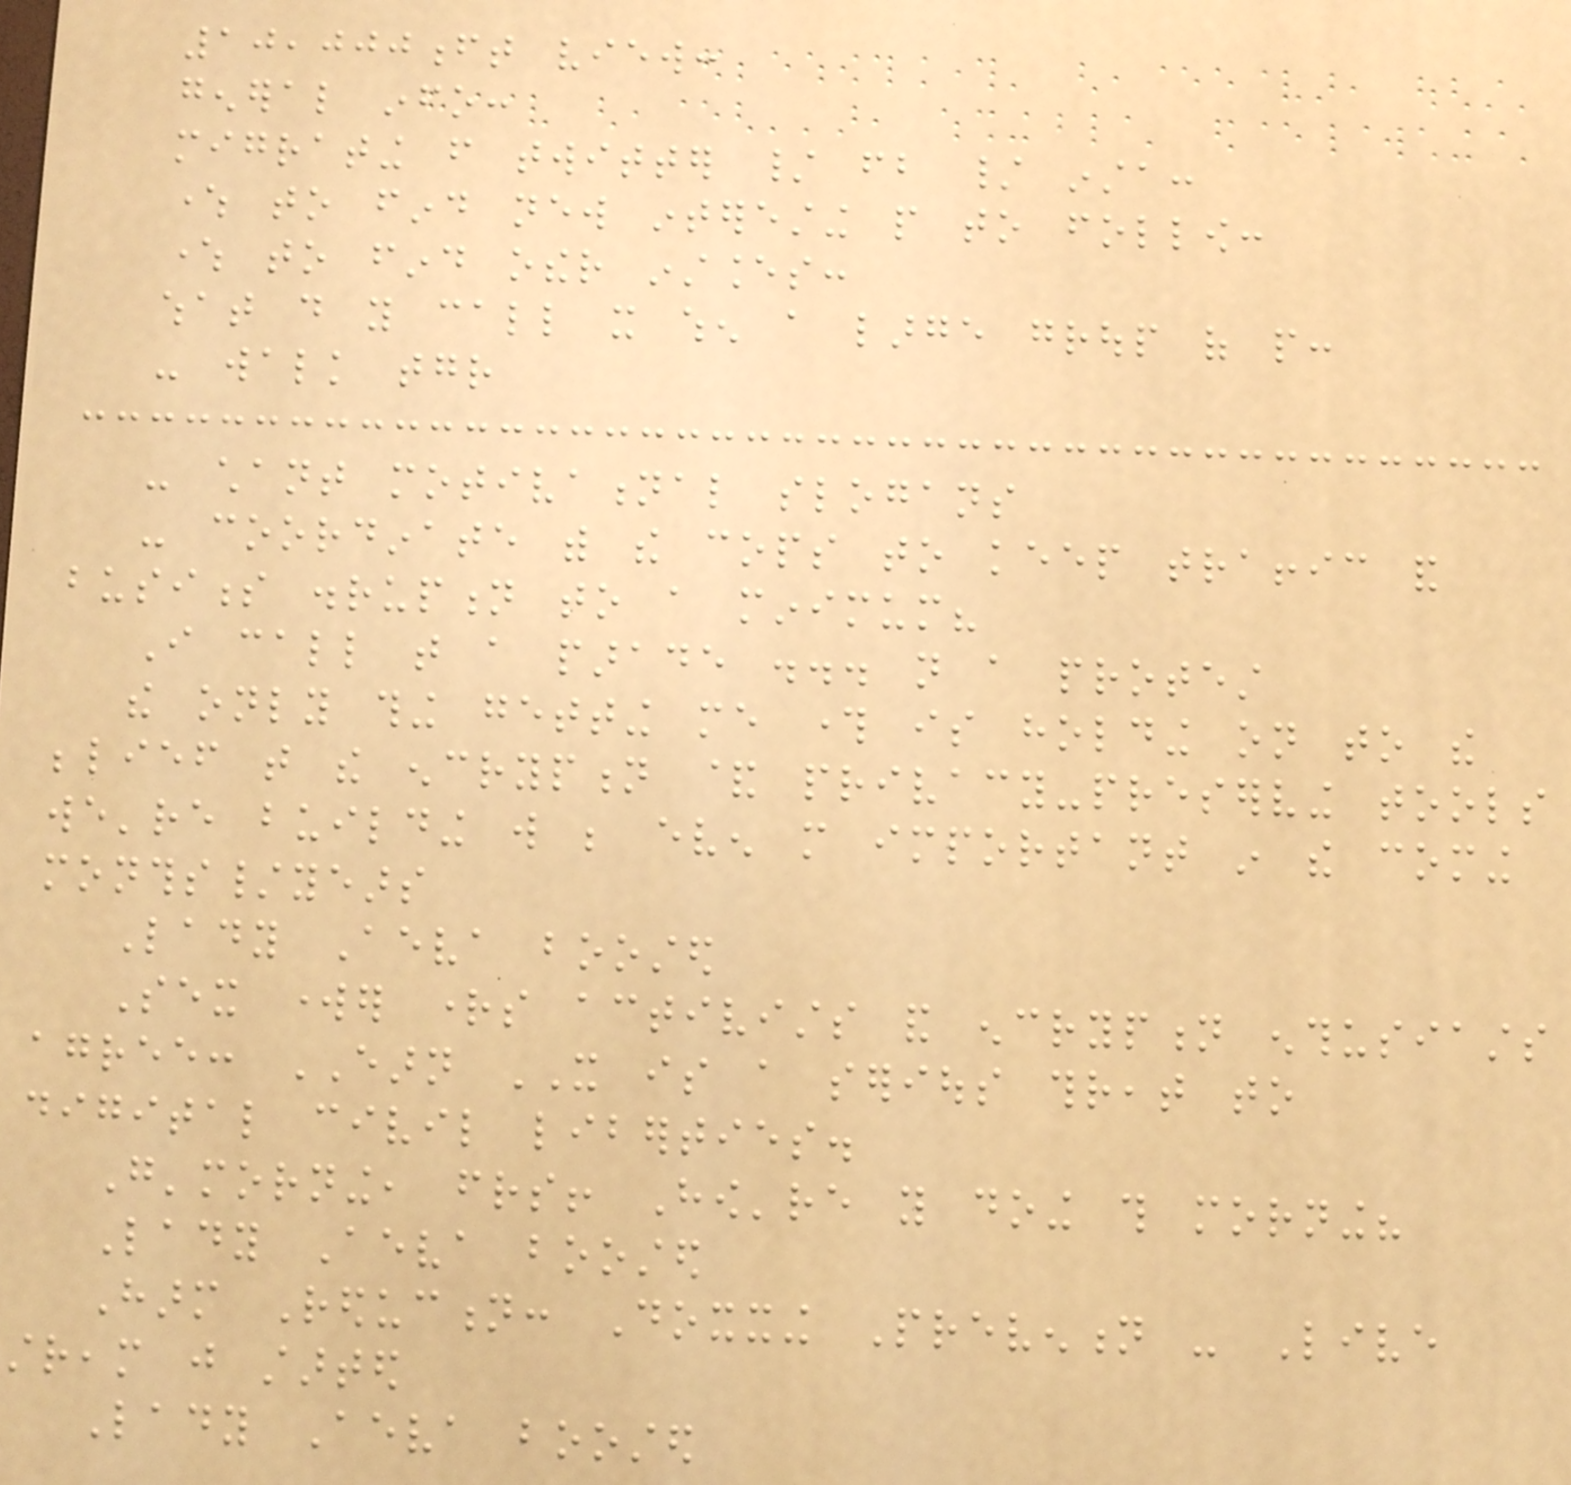10,000ft view:
general info:
migrating from twitter / fb / insta:
where to find new interesting people to follow:
where to find other instances:
what do you call it when a large group of people:
- walk together
- chant motivational slogans
- coordinate with the cops to keep traffic and
business disruption to a minimum?
I call that a parade ... not a protest
the only thing getting me through is holding on to the
belief that the encryption & privacy-preserving tools
we're building will be even more important in the coming
months/years
Lady Aeva boosted
Sex worker rights activists and encryption enthusiasts
agree: EARN IT is a serious threat to
digital civil liberties.
G'morning, friends! How're you doing this morning?
Lady Aeva boosted
Harm Reduction: Doxxing Prevention - Live
stream just started
Lady Aeva boosted
